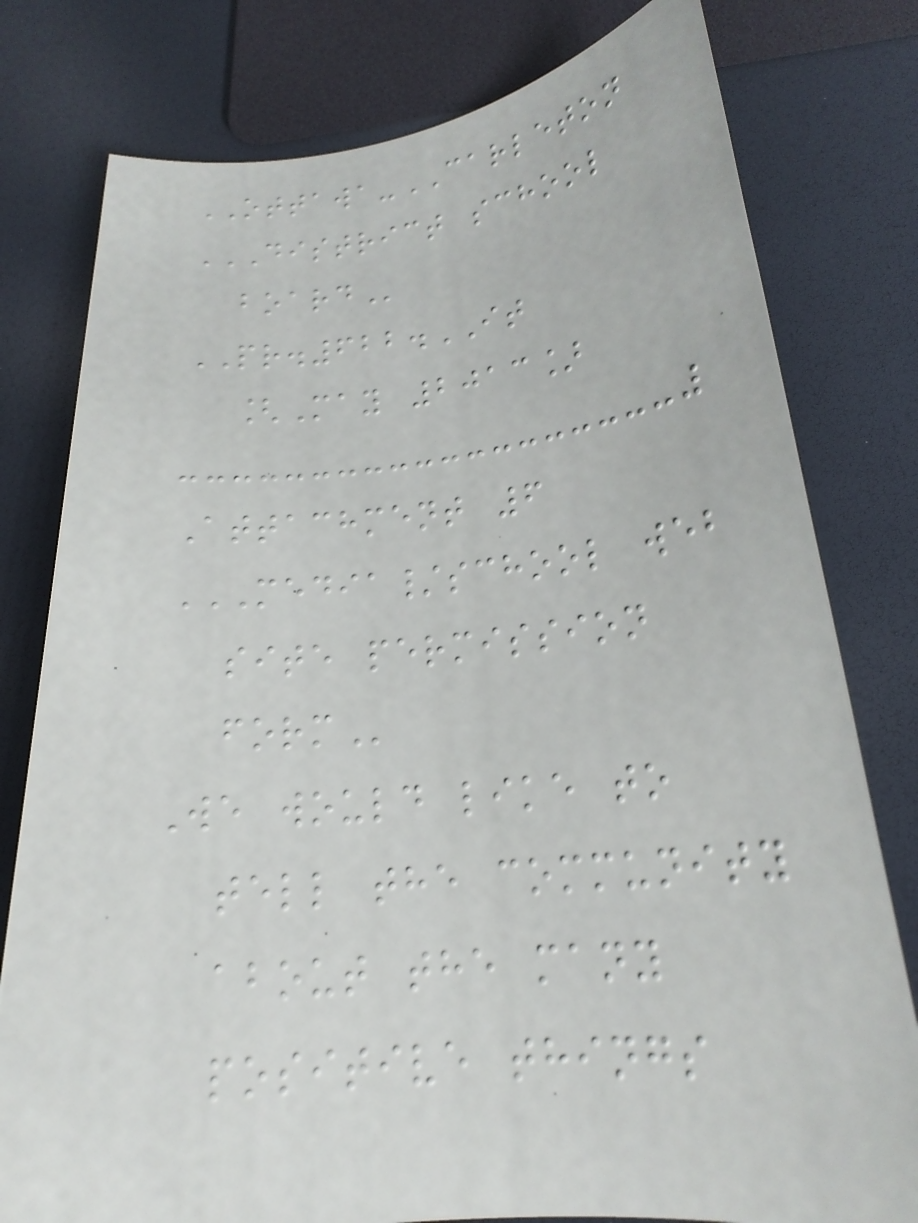OTTAWA-CARLETON
DISTRICT SCHOOL
BOARD
PR.622.IT
[May 2013]
Attachment 6
MEDIA/SCHOOL WEB
SITE PERMISSION
FORM
We would like to
tell the community
about the many
positive things
